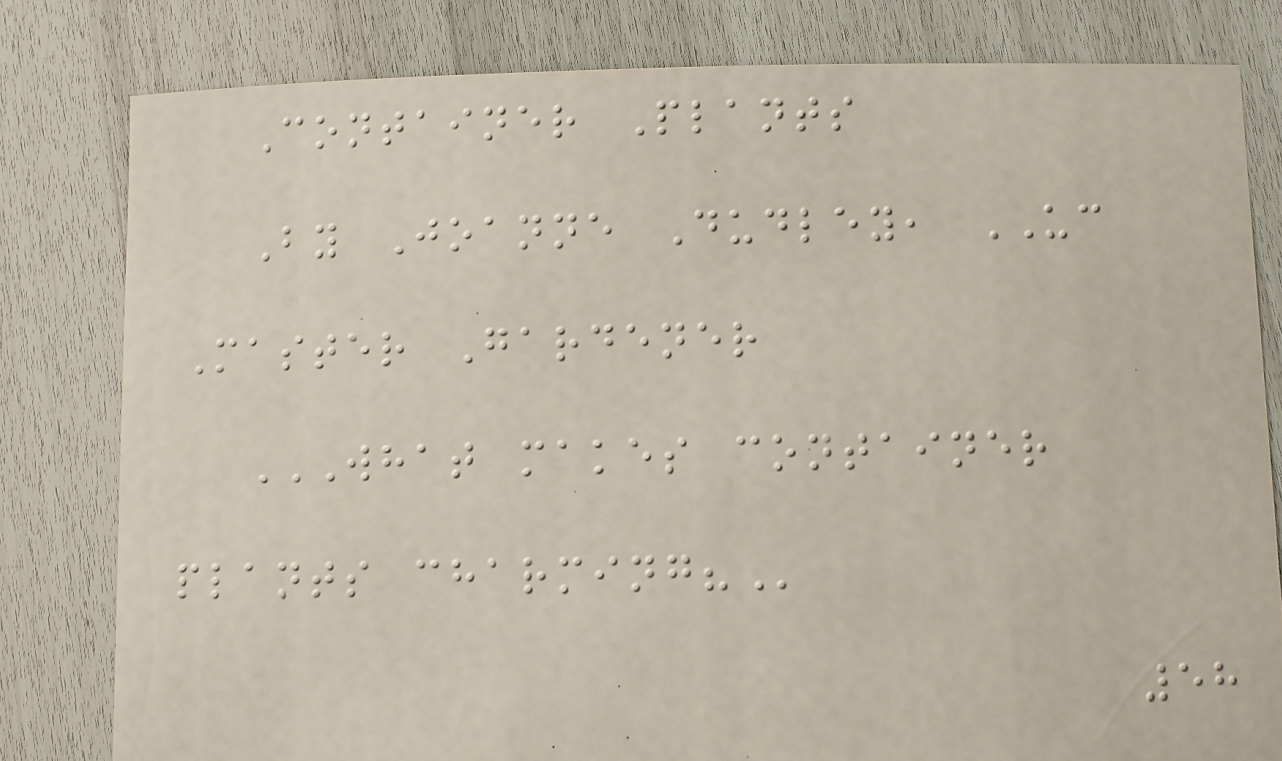Container Plants
By Joanne Dudley, UC
Master Gardener
WHAT MAKES CONTAINER
PLANTS CHARMING?
58
